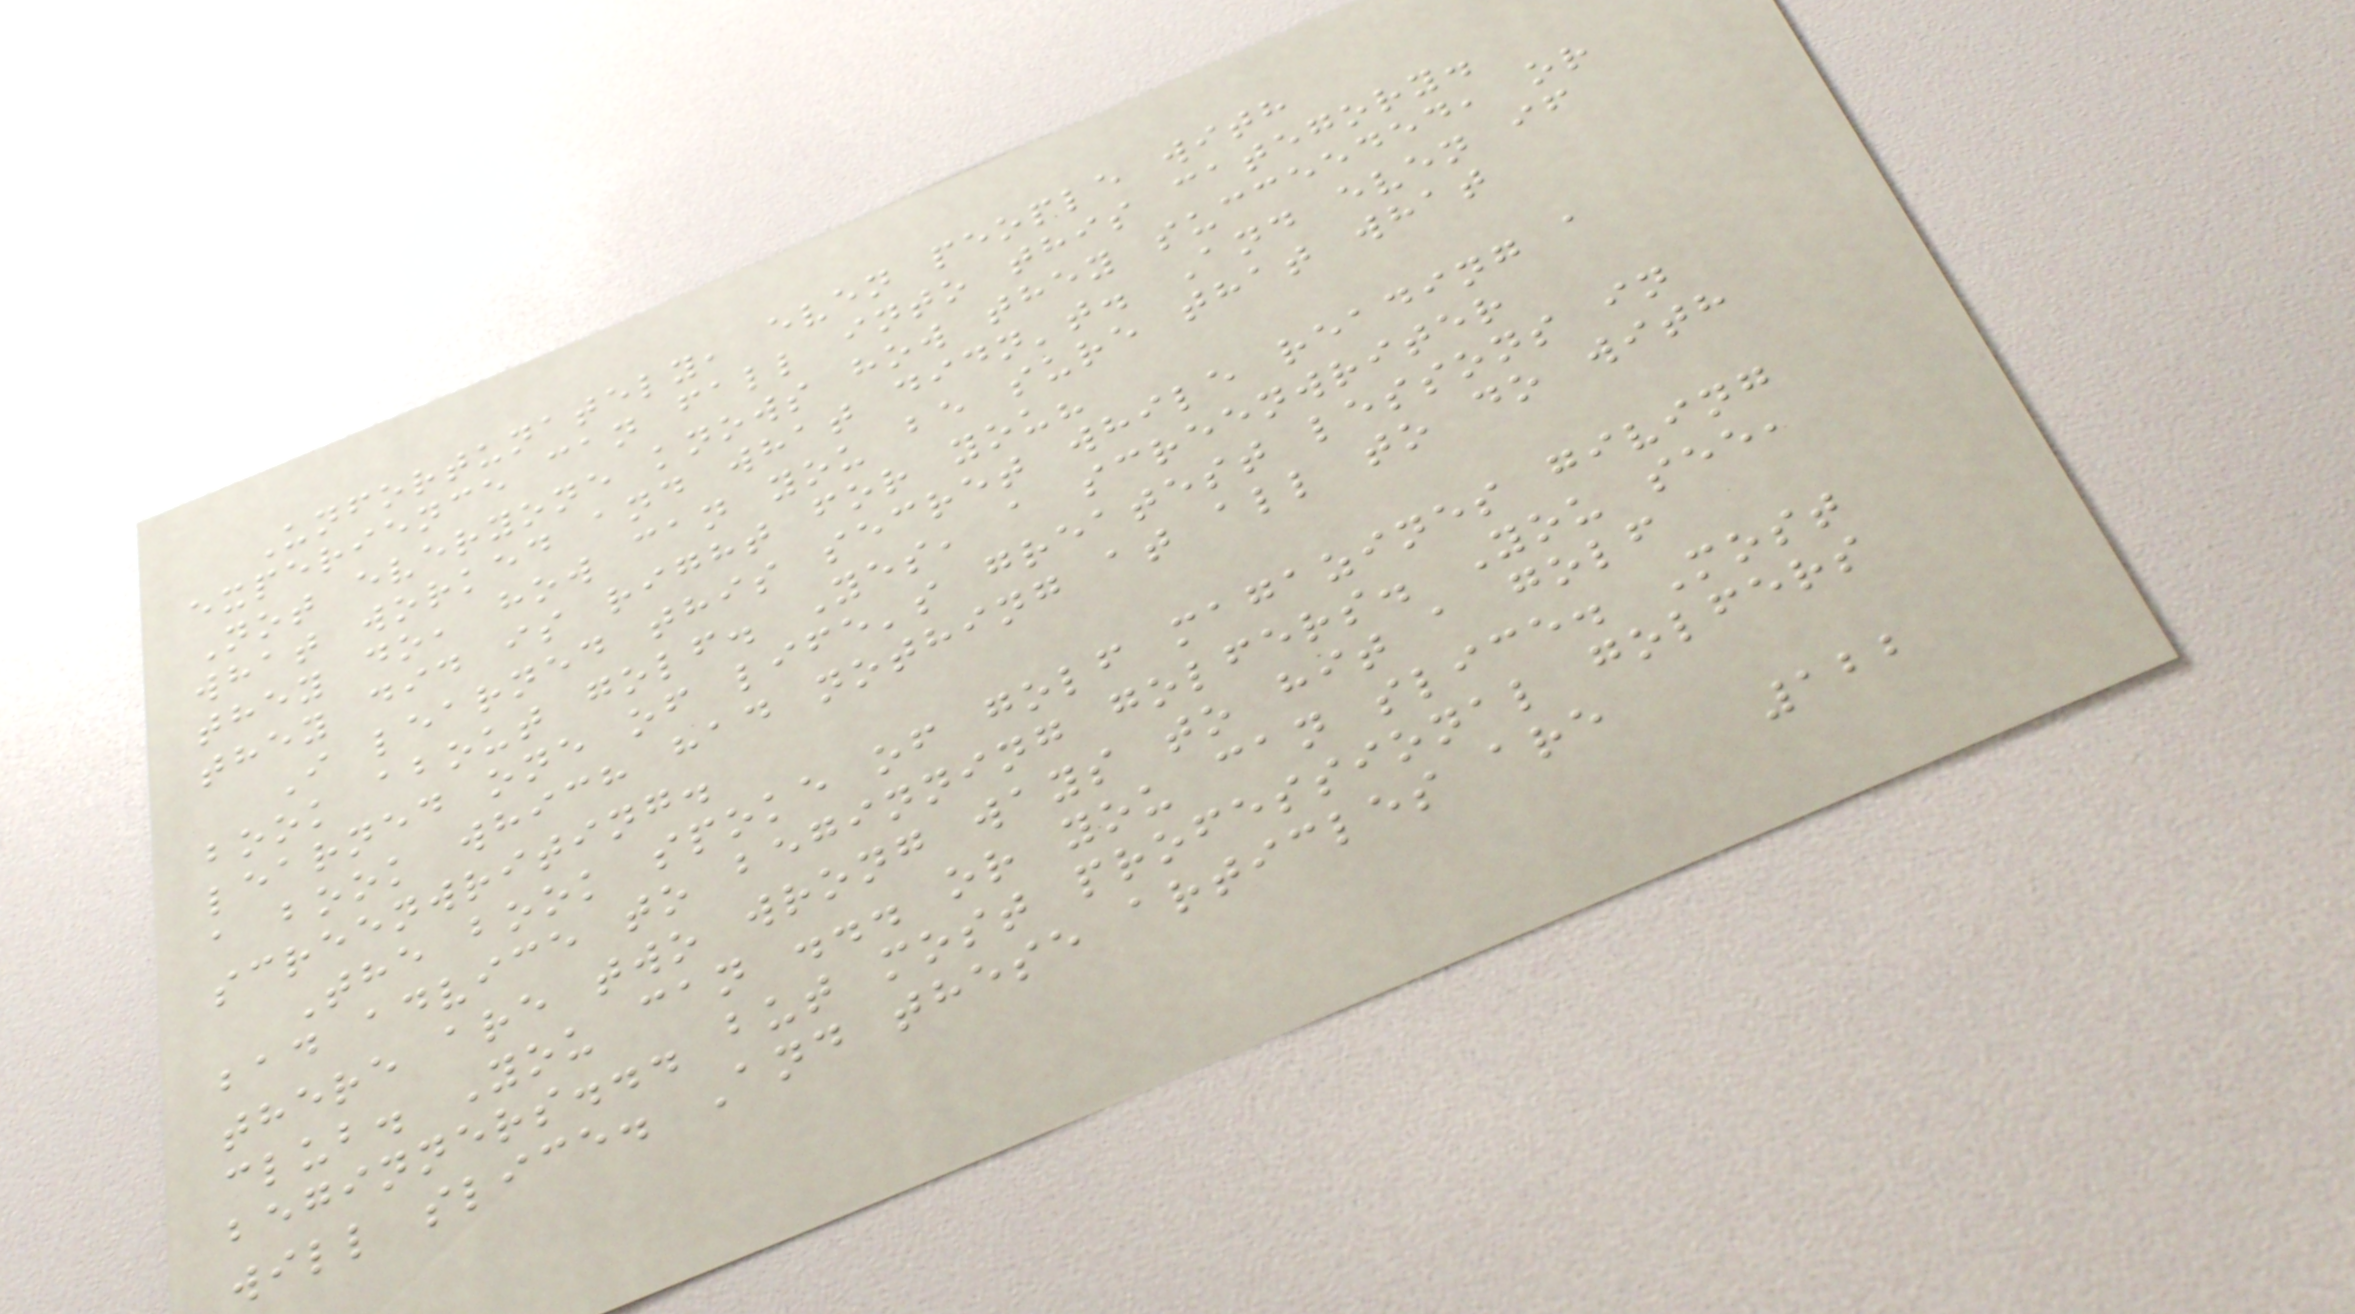Unfortunately, even people with
experience can fall into this category.
Not everyone knows how they succeeded, or
what worked and what didn't. And even if
they do, how can you be sure that what
they did is right for you?
I learned this secret while reading a
book about golf. Yes, a screenwriter
learned one of life's greatest lessons in
a book which had nothing at all to do with
screenwriting.
The book spoke of golf magazines giving
bad advice to beginning golfers. You see,
there are two wrong ways to hit a golf
club. You can ... or you can slice. Most
beginners... but most professional golfers
will slice. And these articles are
122
